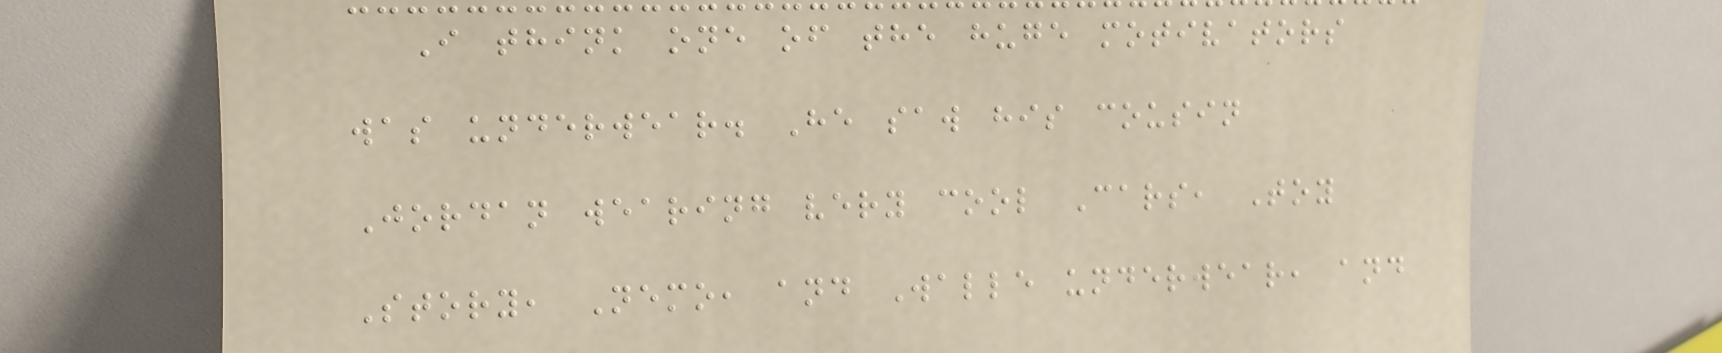I think one of the huge motivators
was underwear. He saw his cousin
Jordan wearing very cool Cars, Toy
Story, Nemo, and Walle underwear, and
